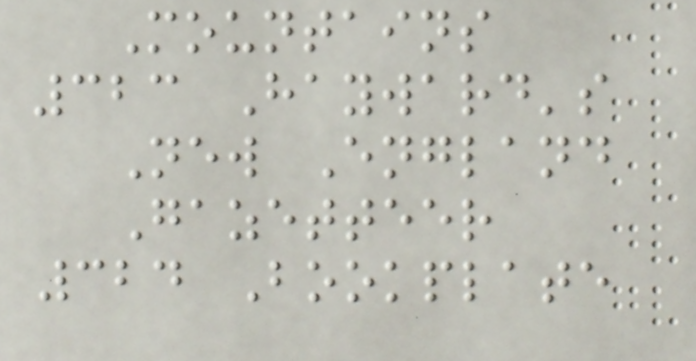Mountains
323 Hayward's
New England
Gazetteer
324 Bookplate
